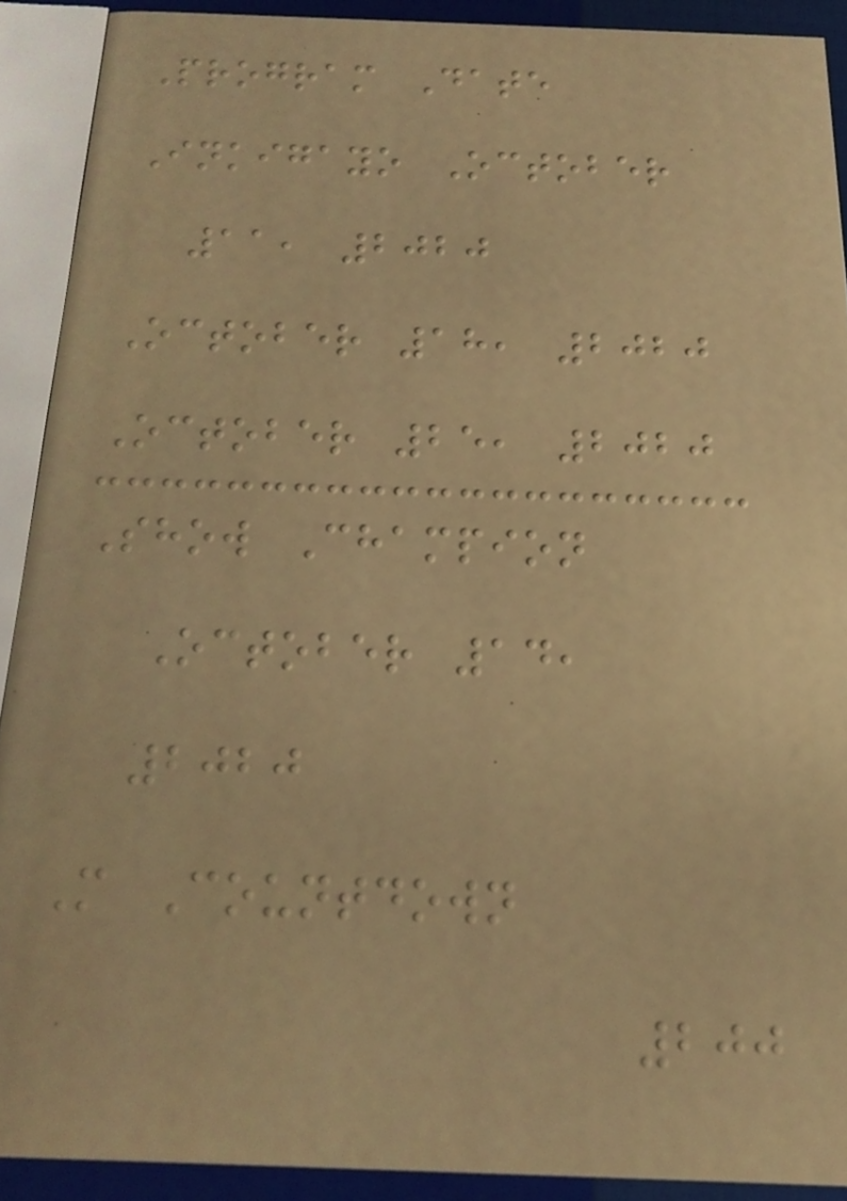Program Date
Inkigayo October
11, 2020
October 18, 2020
October 25, 2020
Show Champion
October 14,
2020
M Countdown
200
